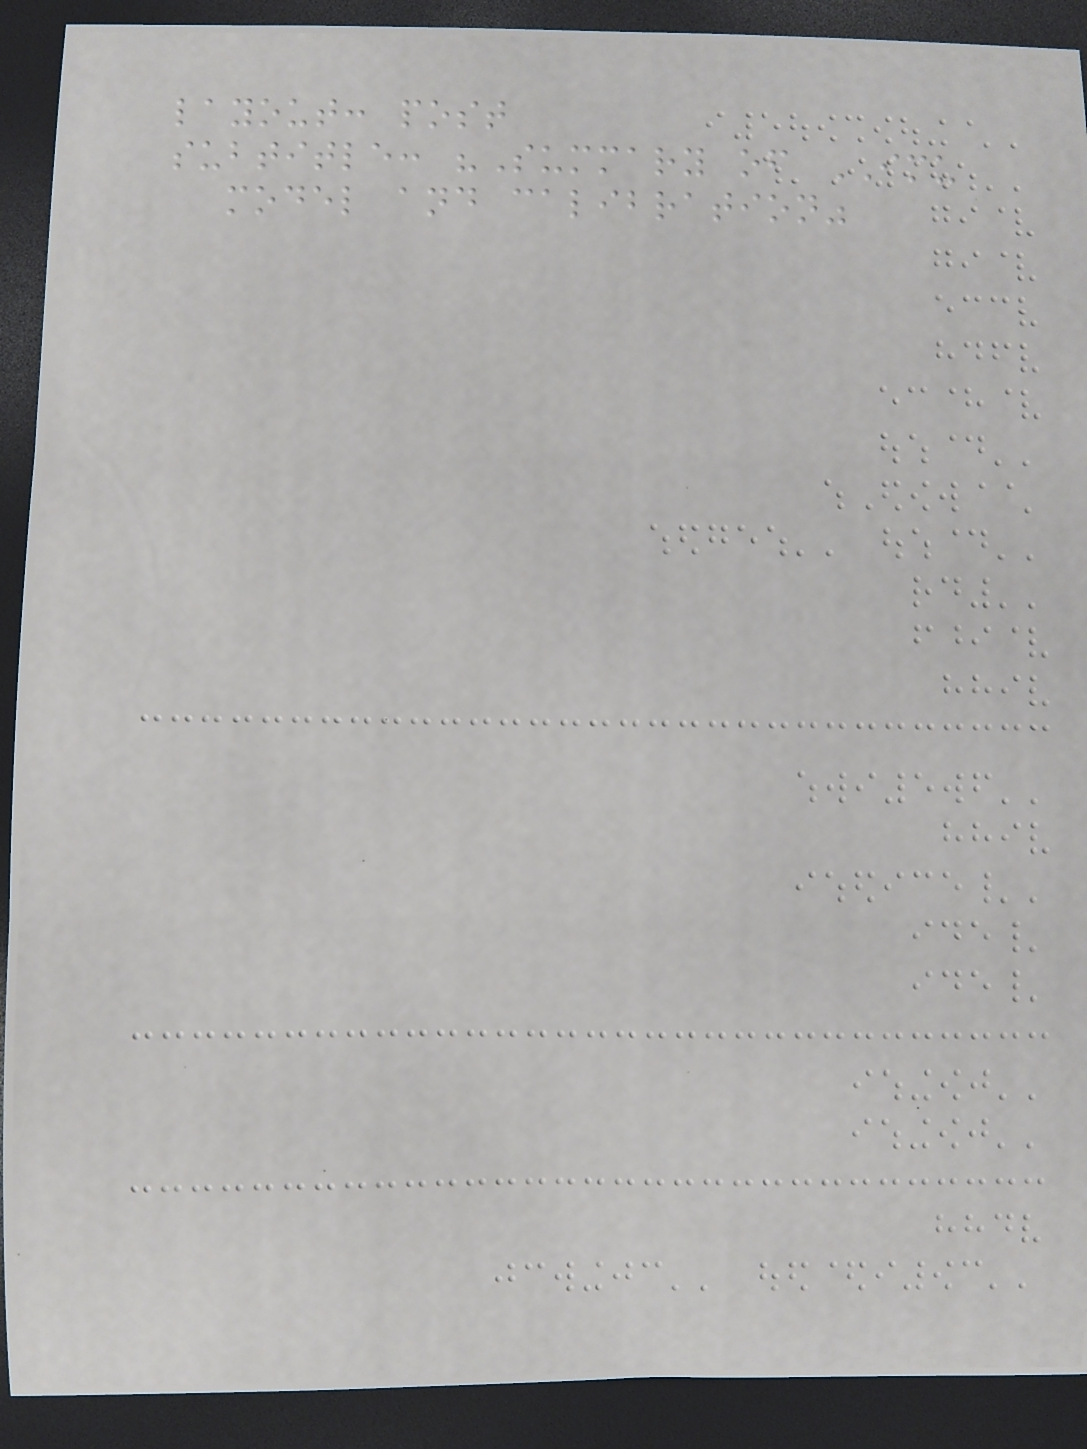layout: post
subtitle: "Summary of IMU
model and calibration"
